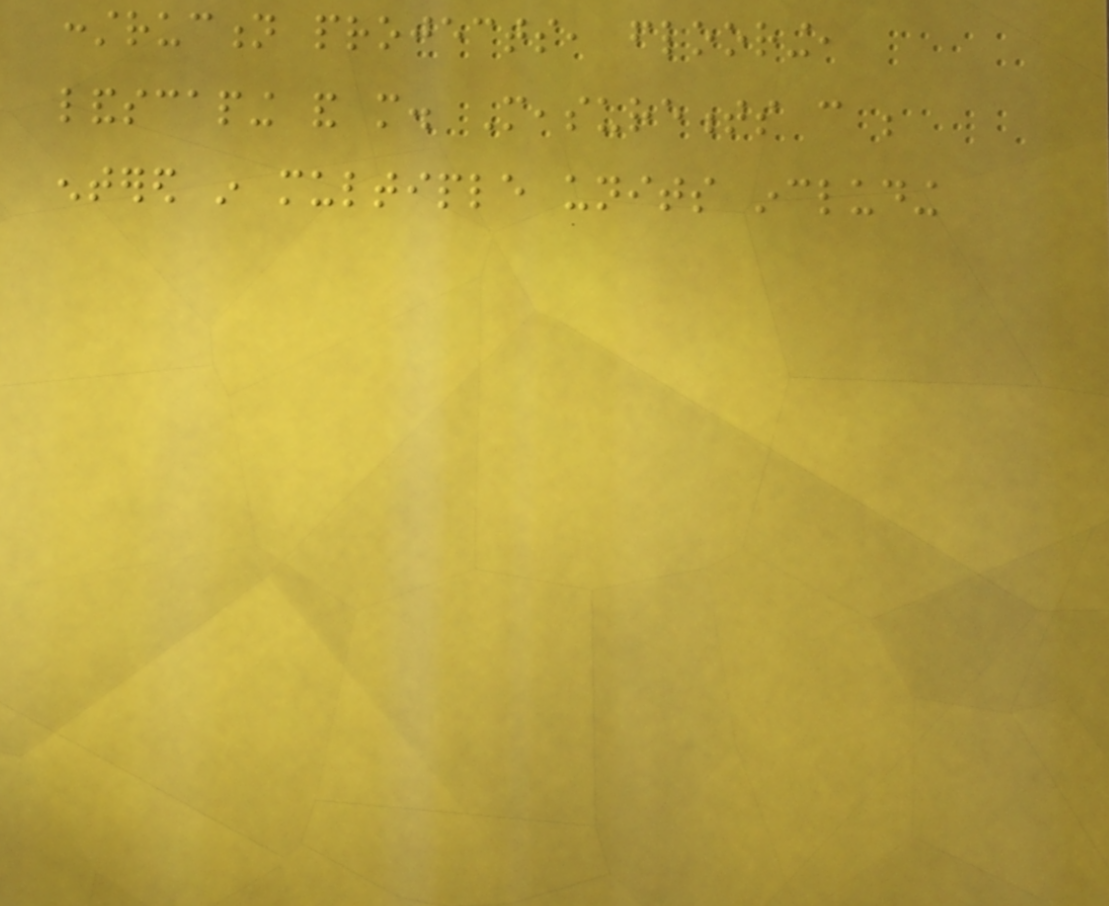construction projects, flooring,
landscaping and more. Measurements can be
entered in multiple units including
